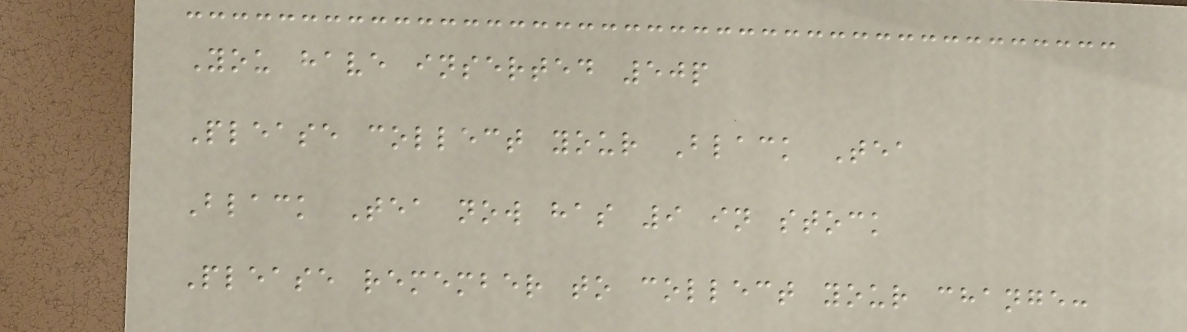You have inserted 50p
Please collect your Black Tea
Black Tea now has 9 in stock
Please remember to collect your change:
